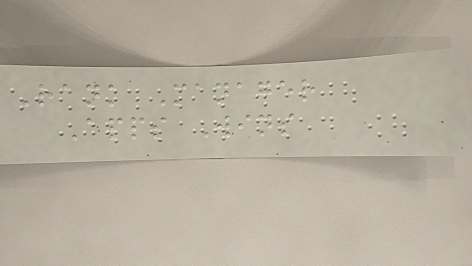Rank Manager
Apps Wins
